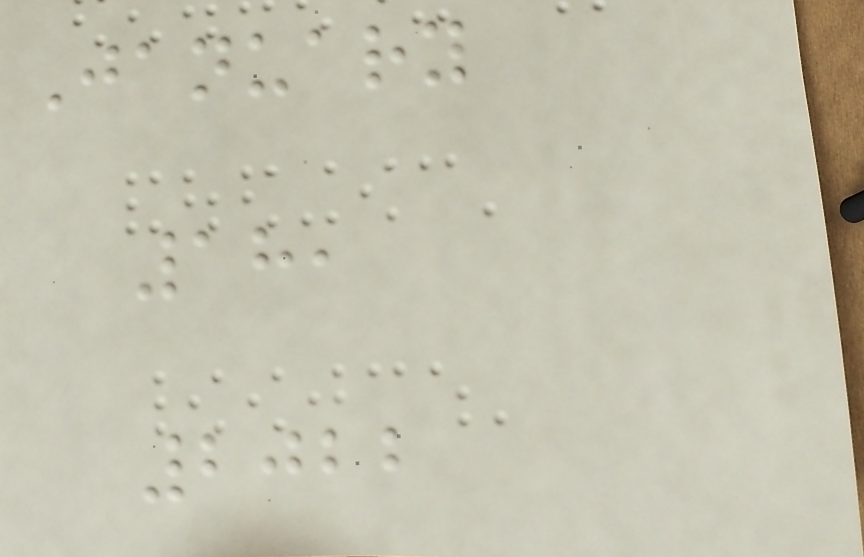January
18,
2022
